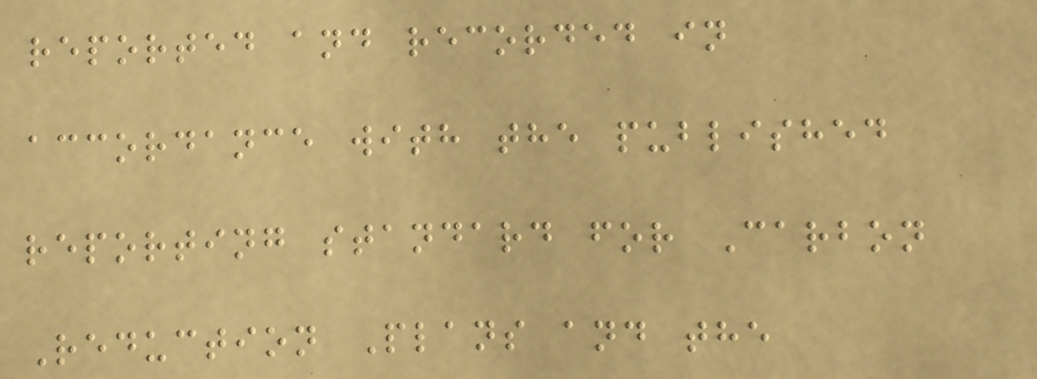reported and recorded in
accordance with the published
reporting standard for Carbon
Reduction Plans and the
